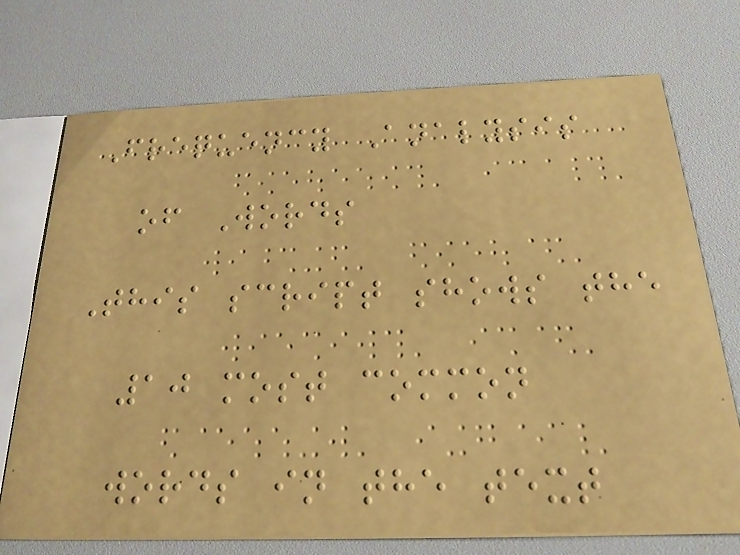Frequency Analysis
of Words
This script shows the
10 most common
words in the text
